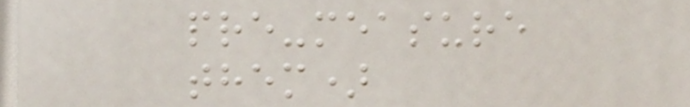pre-measure
them)
